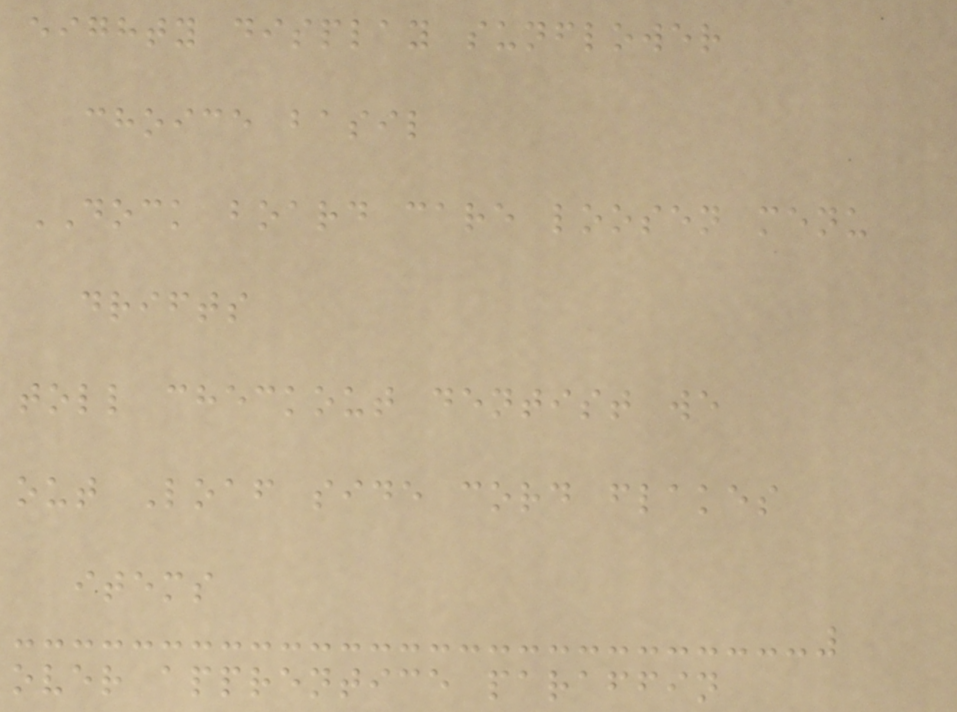eighty display sunflower
choice basil
DOCK board care loosen menu
drifts
toll checkout dentist we
out Loaf side cord flakes
items
over apprentice paraffin
